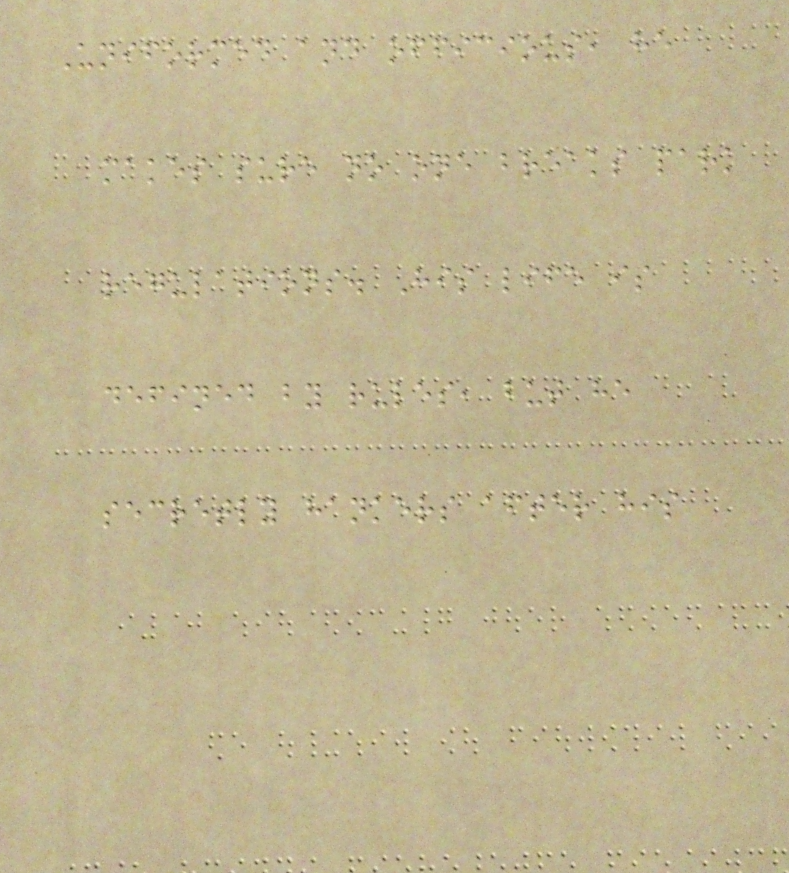Uniformed and officious, he
makes sure no one breaks park
regulations. His life is
defined by rules, but he
secretly hankers after his
